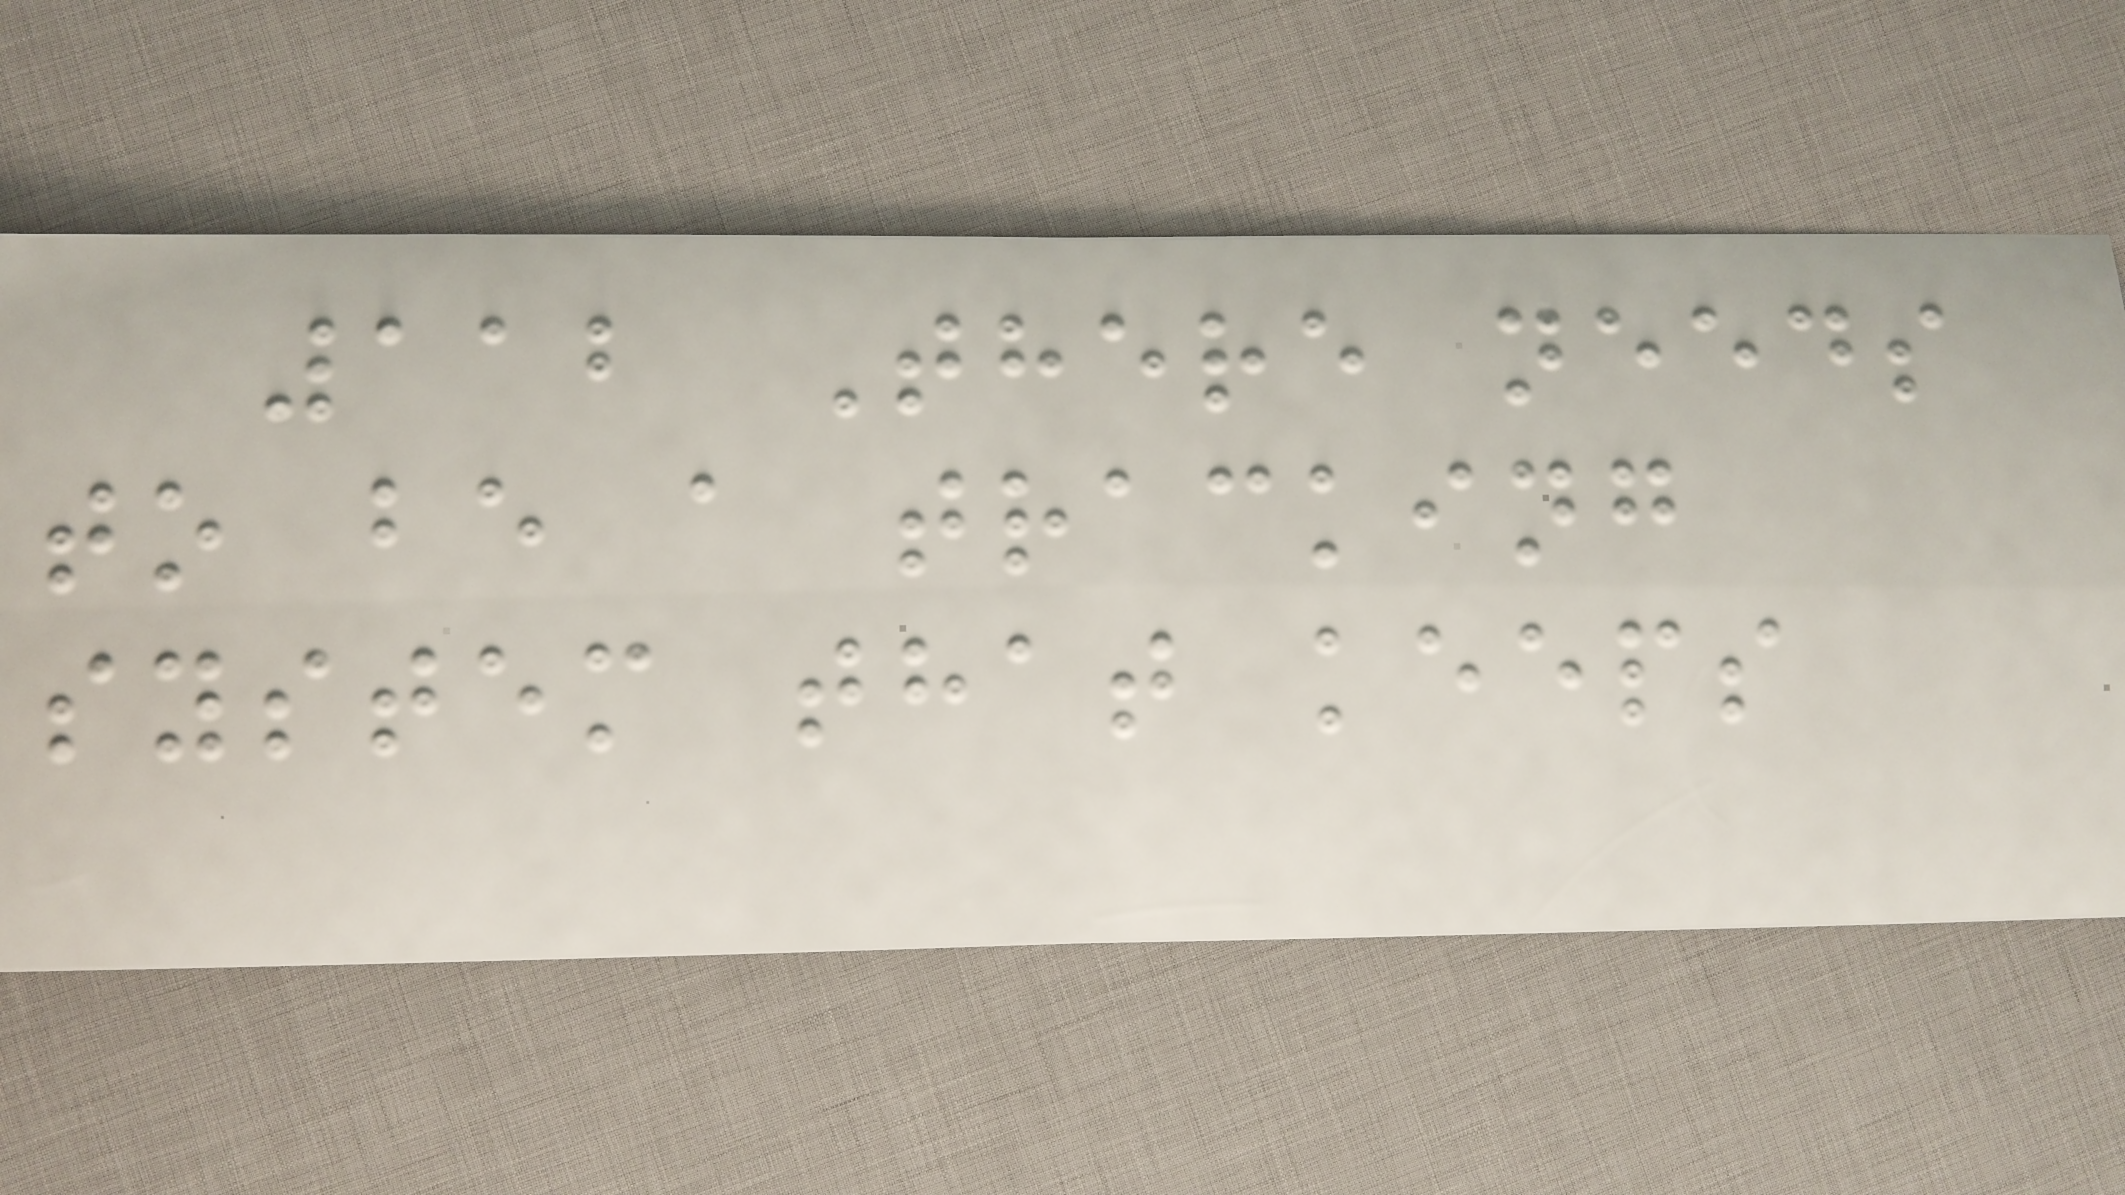112 There needs
to be a tracking
system that keeps
